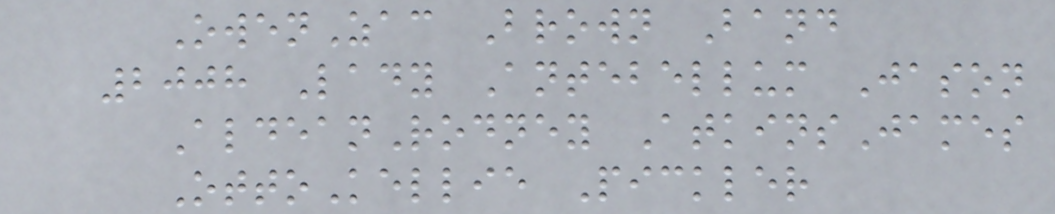OwenZac Brown Band
2008 Lady Antebellum Jason
AldeanRodney AtkinsJames
OttoKellie Pickler
